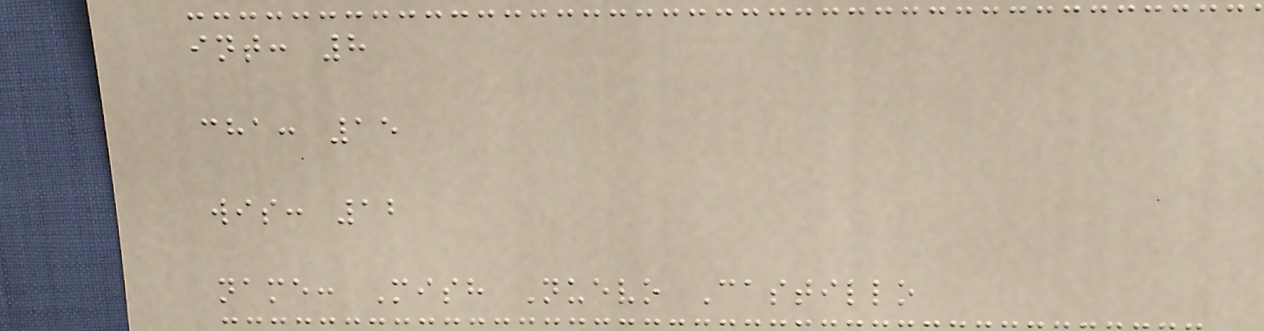int: 8
cha: 15
wis: 12
name: Mish Nuevo Castillo
